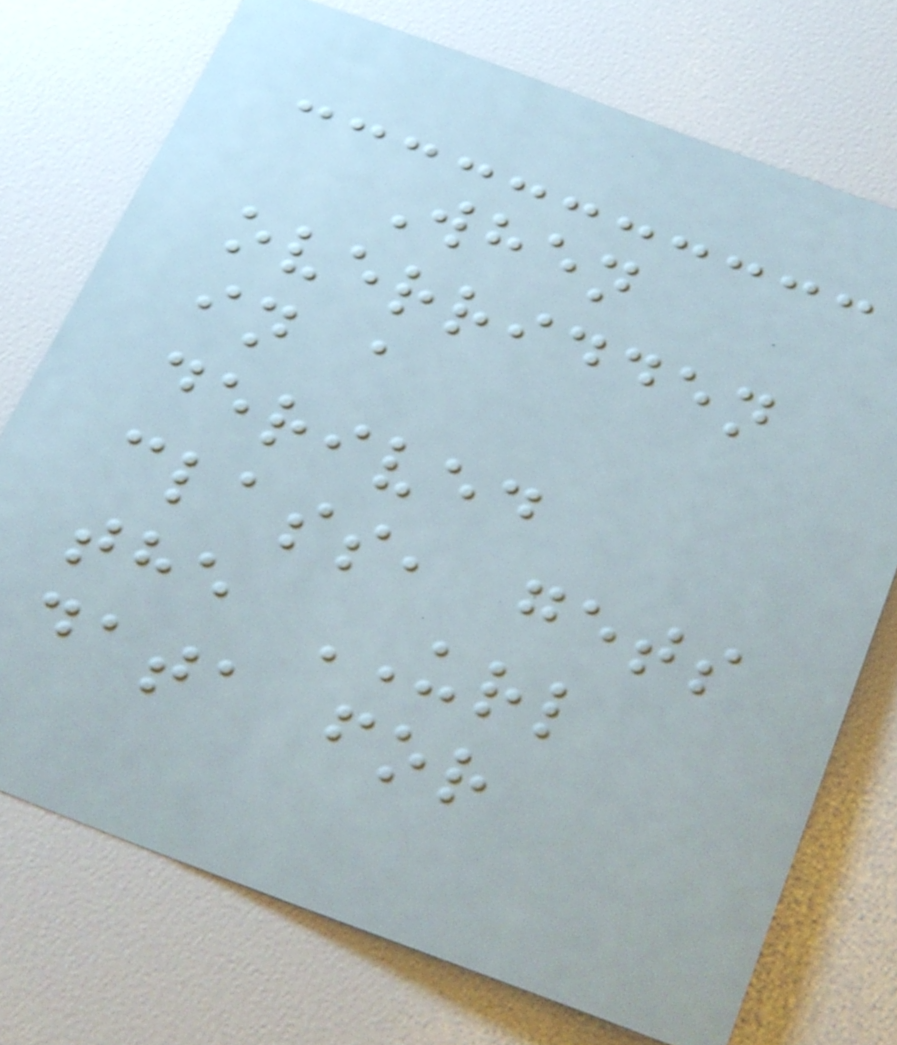When
overridden
in a
derived
class, gets
the URL
data for
